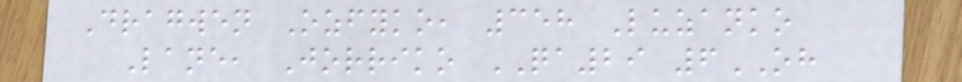Dragwen Ozfyko, 358 Luzanko
Lane, Jorriko QA29 6OH
